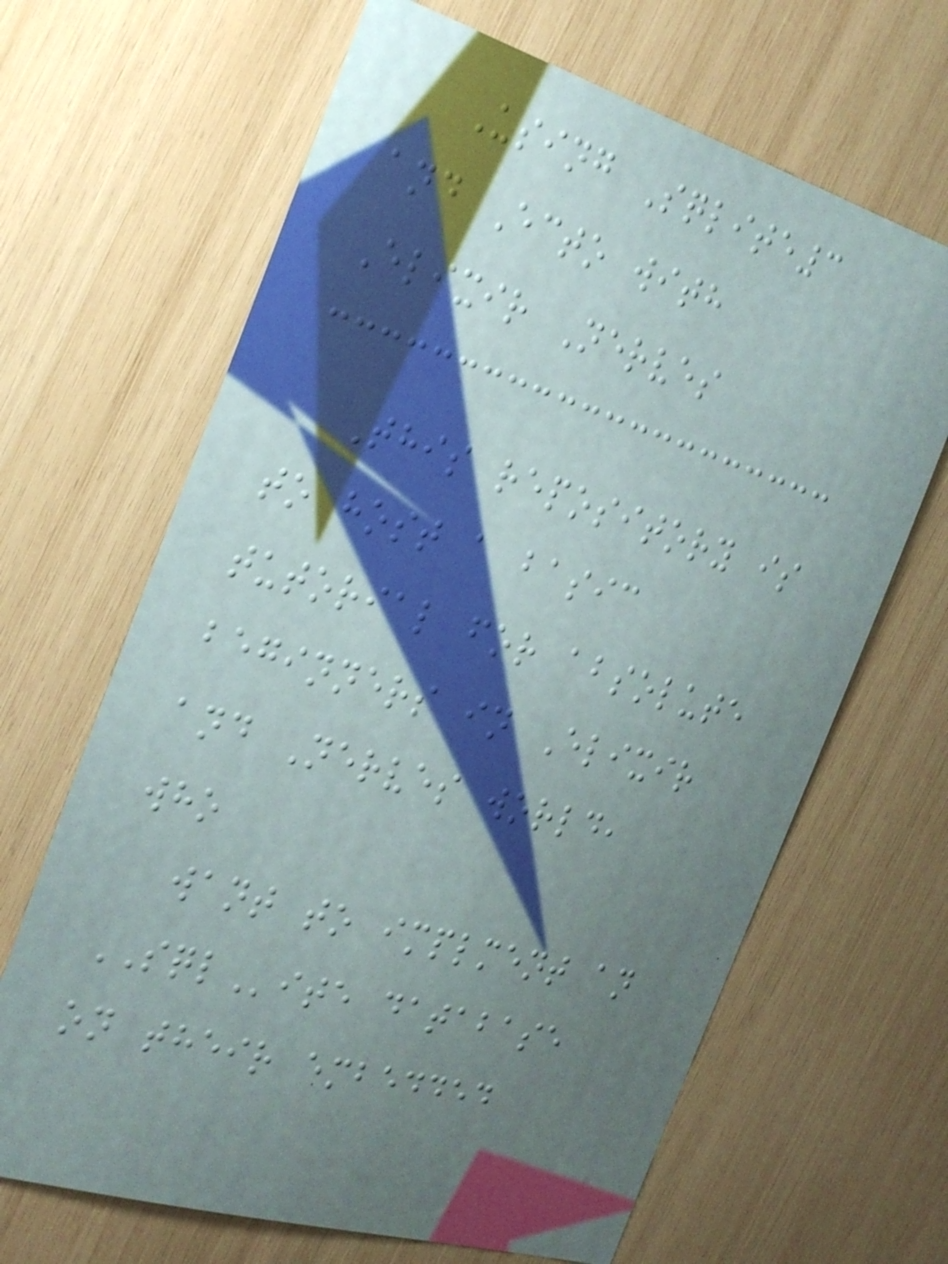Using Sqlite3
and Ecto with
Elixir Nerves
This repository is
to host a basic
tutorial for absolute
beginners in Elixir
and Nerves world,
who
want to implment an
SQLite database
on their embedded
